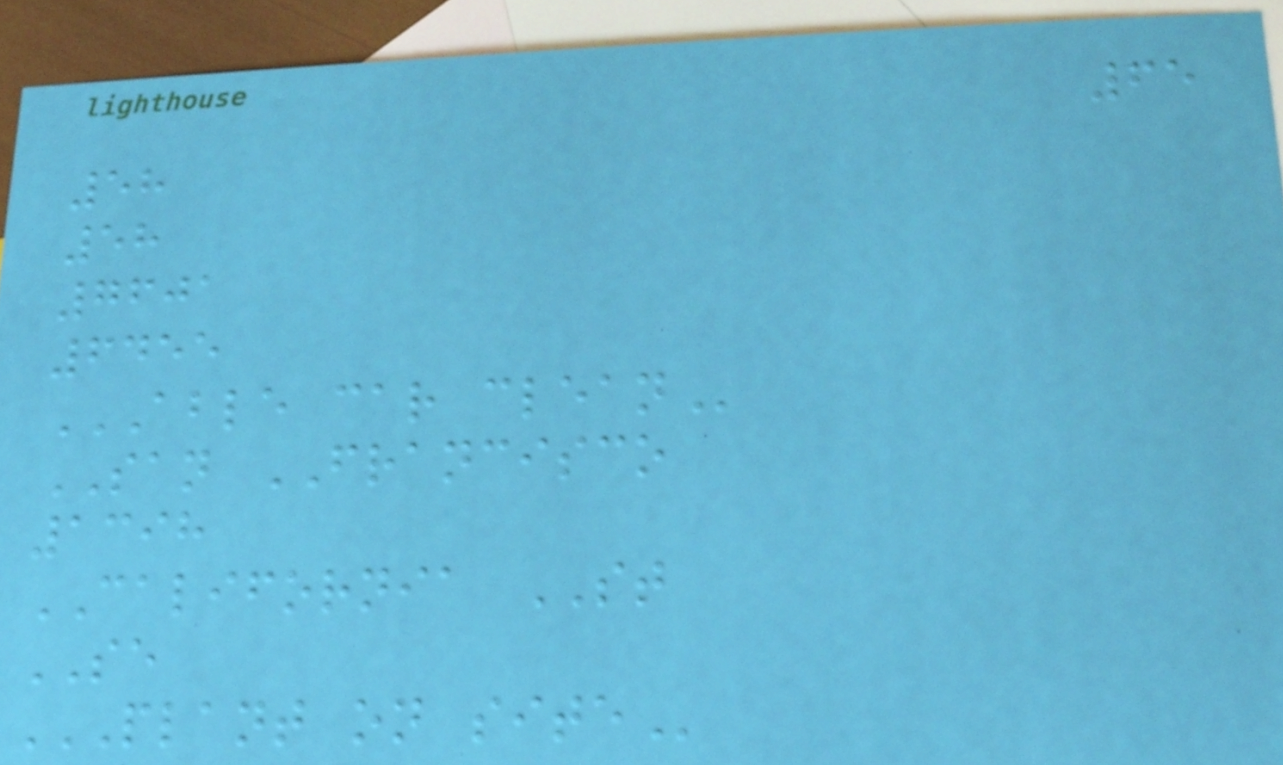65
58
58
7601
6455
ABLE CAR CLEAN
SAN FRANCISCO
1398
CALIFORNIA ST
SE
PLANT ON SITE
